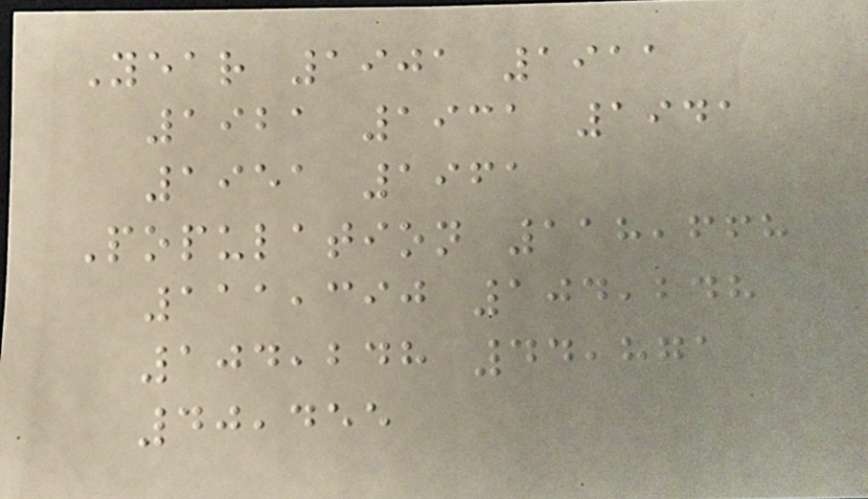Year 1901 1911
1921 1931 1941
1951 1961
Population 118,668
111,390 104,248
104,248 44,871
40,455
